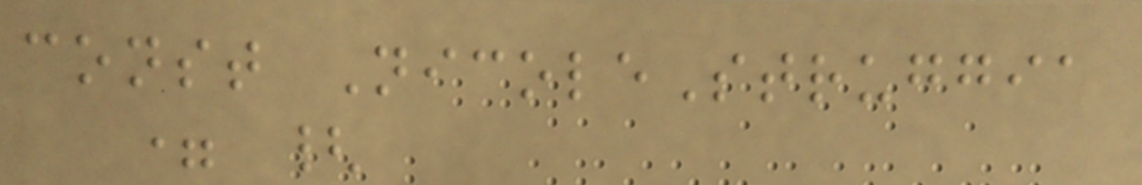const NicoleStruggia
= {
